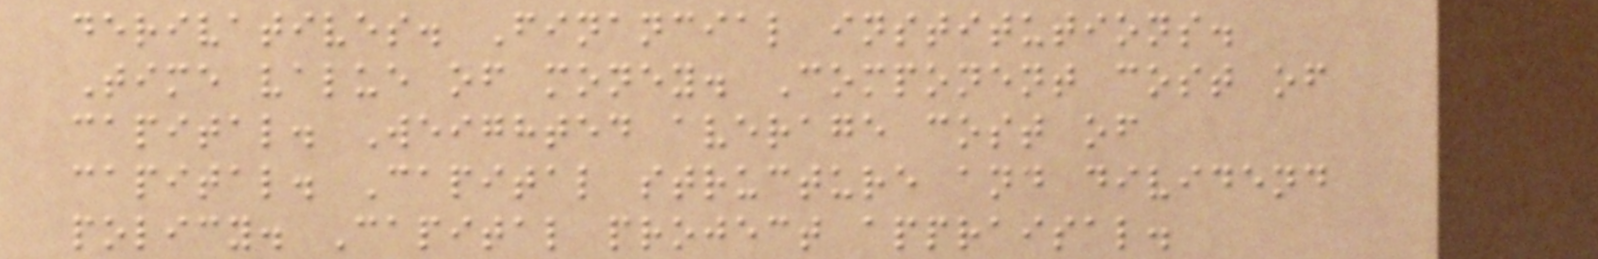derivatives. Financial institutions.
Time value of money. Component cost of
capital. Weighted average cost of
capital. Capital structure and dividend
policy. Capital project appraisal.
